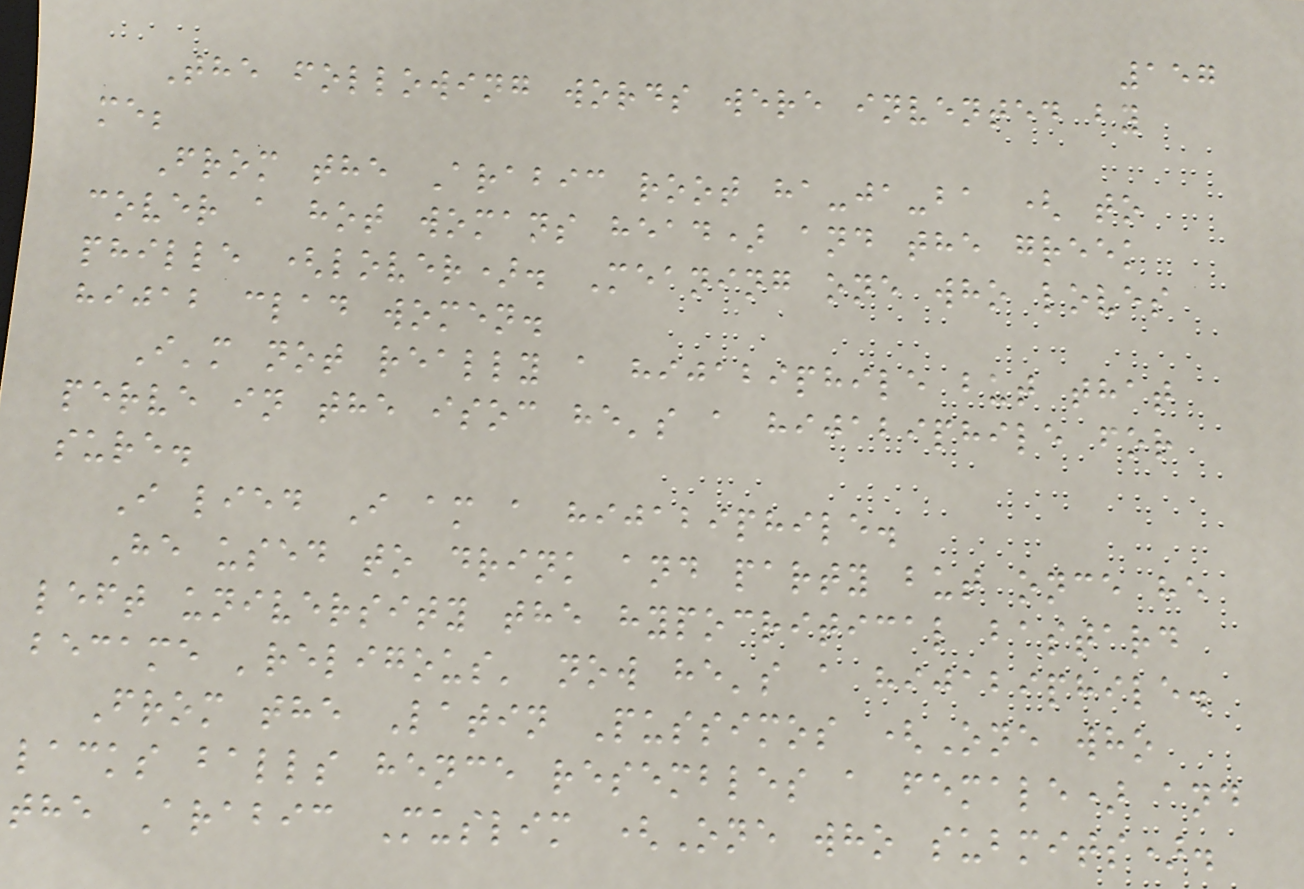157
The following words were invented by
me;
From the Arabic root ha-ja-ba ( to
cover a hot womans head) and the greek
phille (lover). Meaning one who loves
hijab clad women.
I'm not really a hijabiphile but that
perve in the isoc he's a hijabiphile for
sure.
I lied I am a hijabiphile.
He used to drink and party but once he
left university the hypocritical bastard
became 'religous' now he's a hijabiphile.
From the Latin Pussimos (One who
lacks balls hence resembles a female) and
the Arabic Muslim (One who submits).
